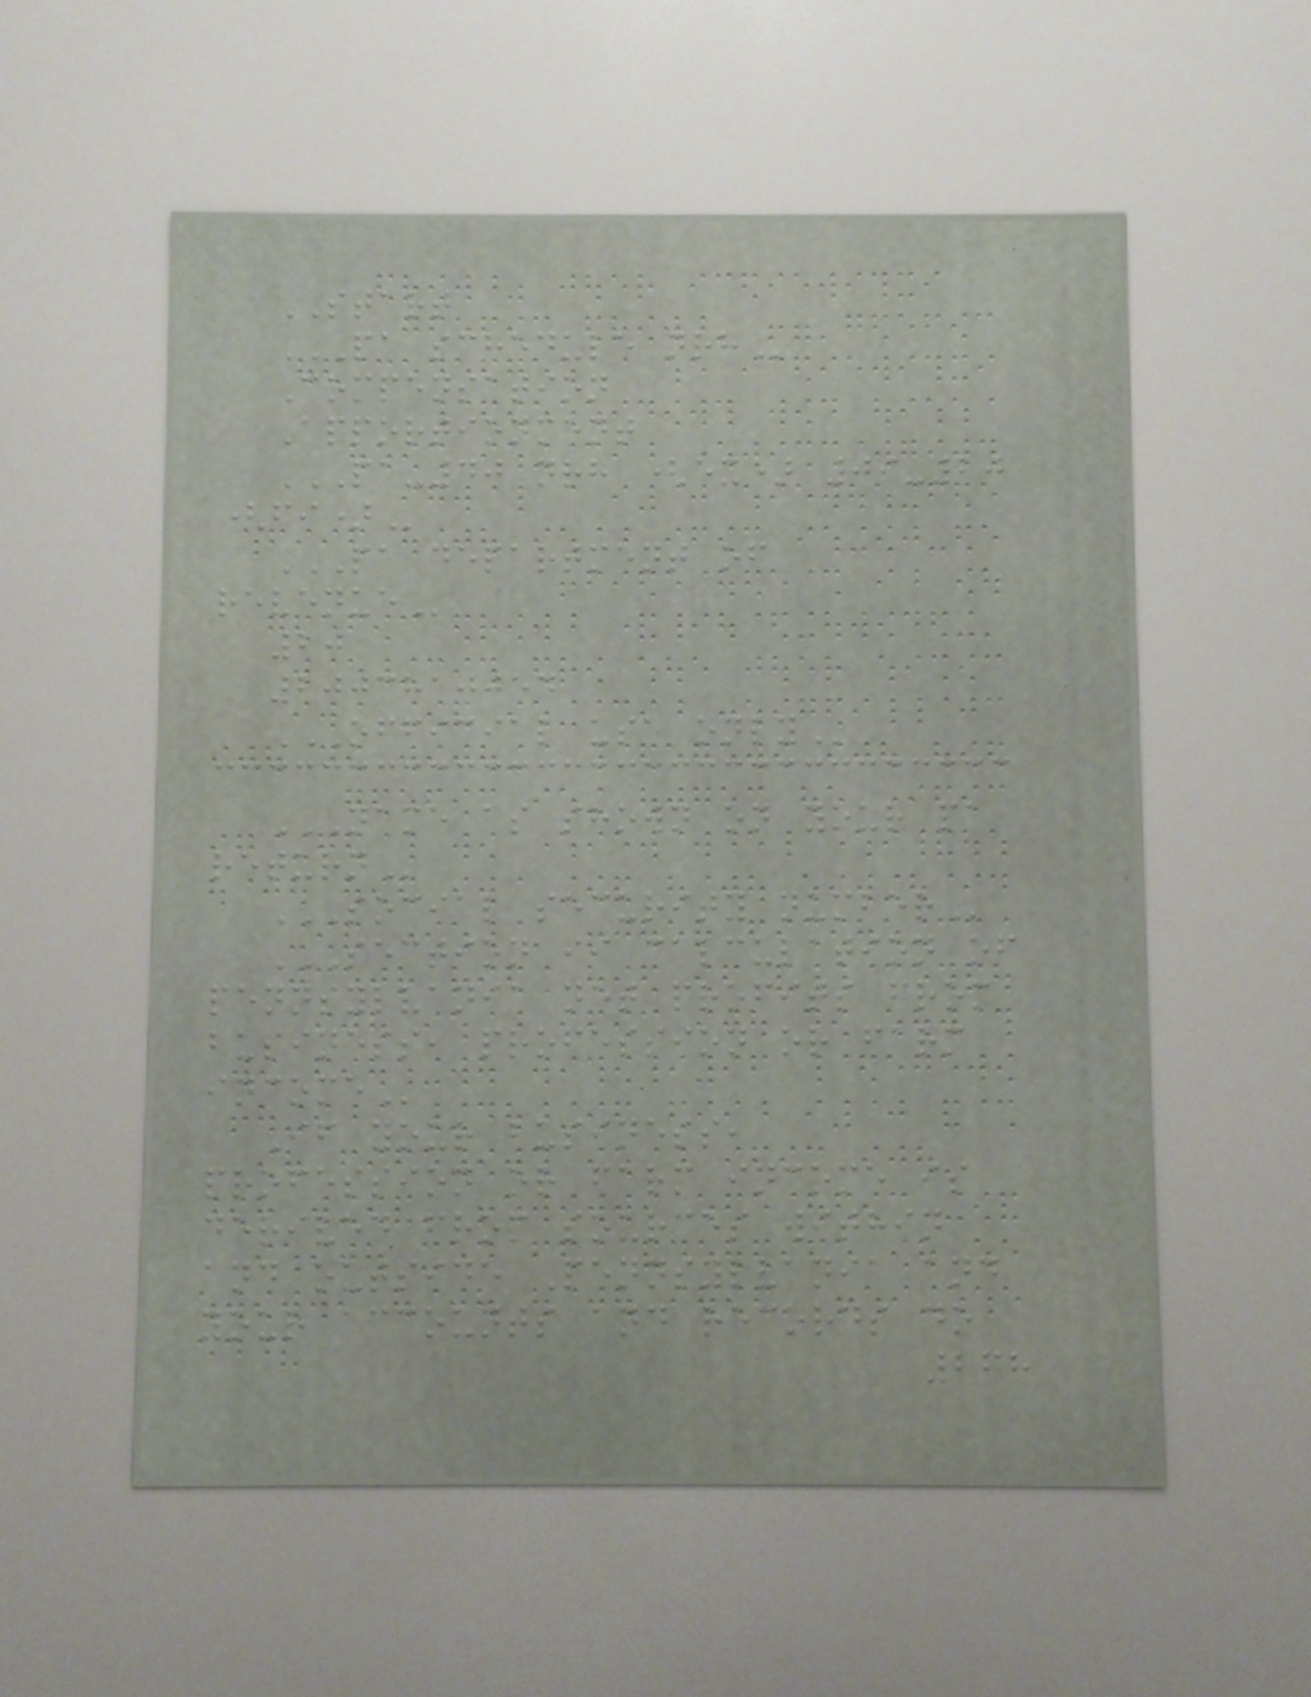START
PA SCHEDULE NRH
Compensation
Apportionment
PA-40 NRH (EX) 09-20
(FI)
PA DEPARTMENT OF
REVENUE
20
2003810054
OFFICIAL USE ONLY
NAME AS SHOWN ON YOUR PA
RETURN
SOCIAL SECURITY NUMBER
SECTION II CALCULATION OF
PENNSYLVANIA NET PROFITS FROM
BUSINESS, PROFESSION OR FARM
INCOME
If your business,
profession or farm income is
derived from sources within
and outside Pennsylvania and
your accounts and records do
268
